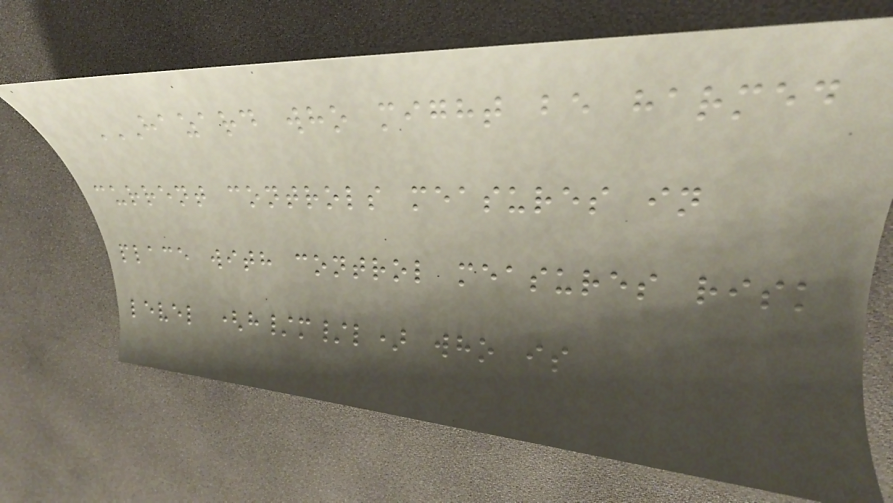HAZARD WHO MIGHT BE HARMED
CURRENT CONTROLS MEASURES IN
PLACE WITH CONTROL MEASURES RISK
LEVEL (H/M/L) WHO IS
